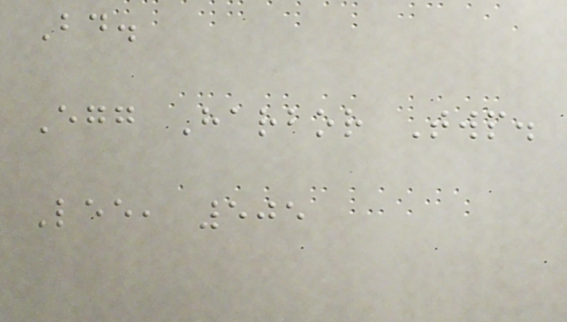Bd.
Egg Harbor Twp.
Lee, 505
